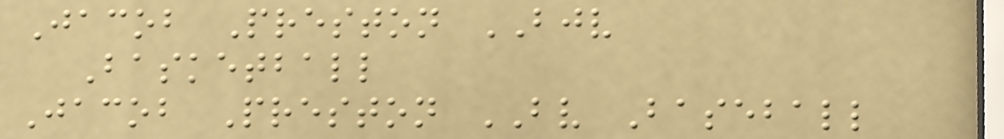Jacob Preston BJV
Basketball
Jacob Preston BV Baseball
